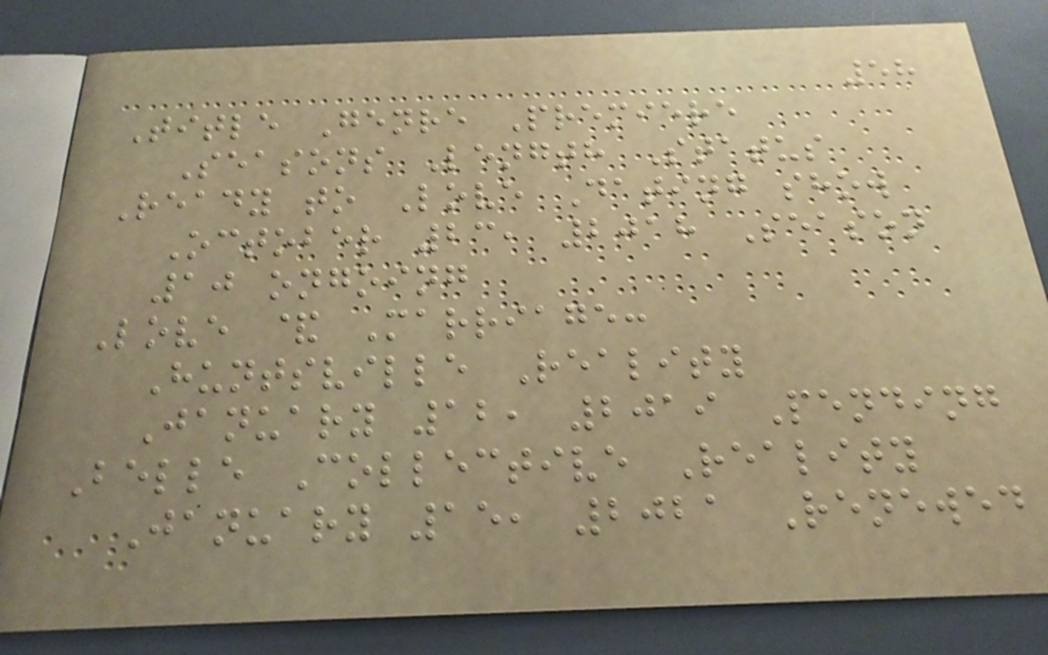58
Title Genre Premiere
Seasons Length Status
Ready to Love Dating show
October 23, 2018 Season
10 ongoing
Love & Marriage:
Huntsville Reality
January 12, 2019 Pending
Belle Collective Reality
January 15, 2021 Renewed
